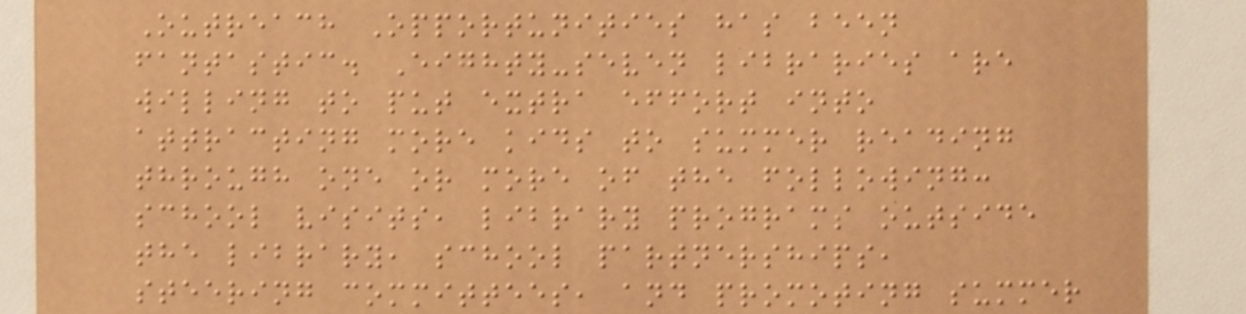Outreach Opportunities has been
fantastic. Eighty-seven libraries are
willing to put extra effort into
attracting more kids to summer reading
through one or more of the following:
school visits, library programs outside
the library, school partnerships,
steering committees, and promoting summer
